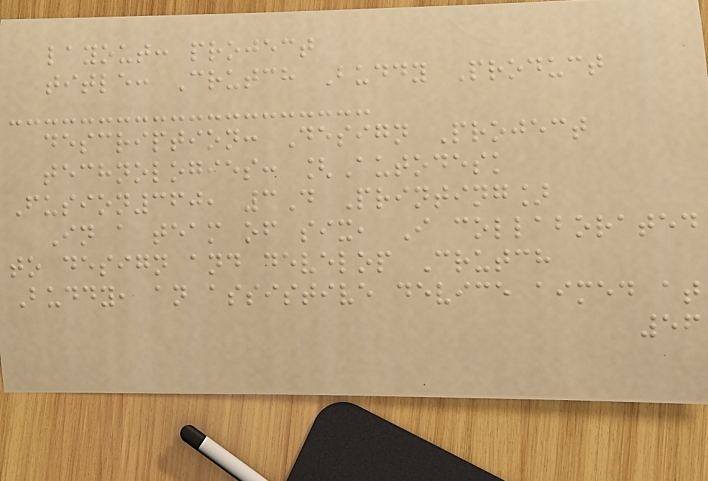layout: project
title: Crutch Buddy Product
description: Design Project
technologies: [Autodesk
Fusion360, 3D Printing]
In a team of six, I collaborated
to design and develop Crutch
Buddy, an assistive device aimed at
56
